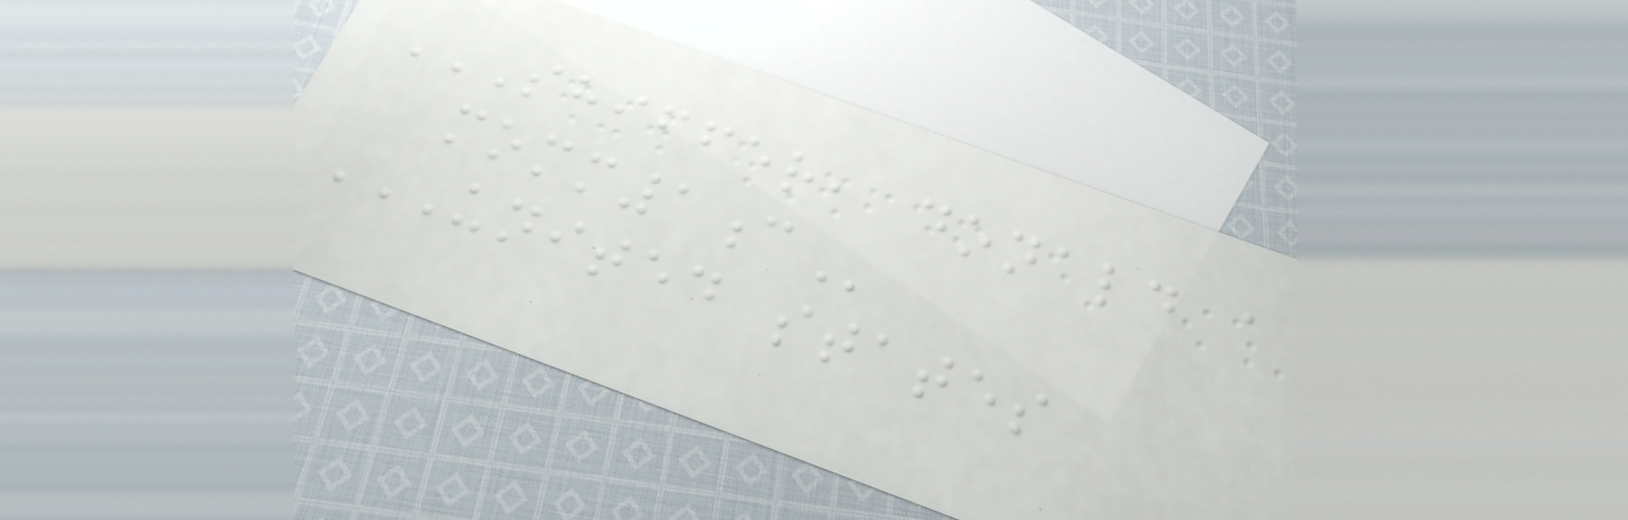SHIFFER, DONALD A
MOMM1C
UNITED STATES
